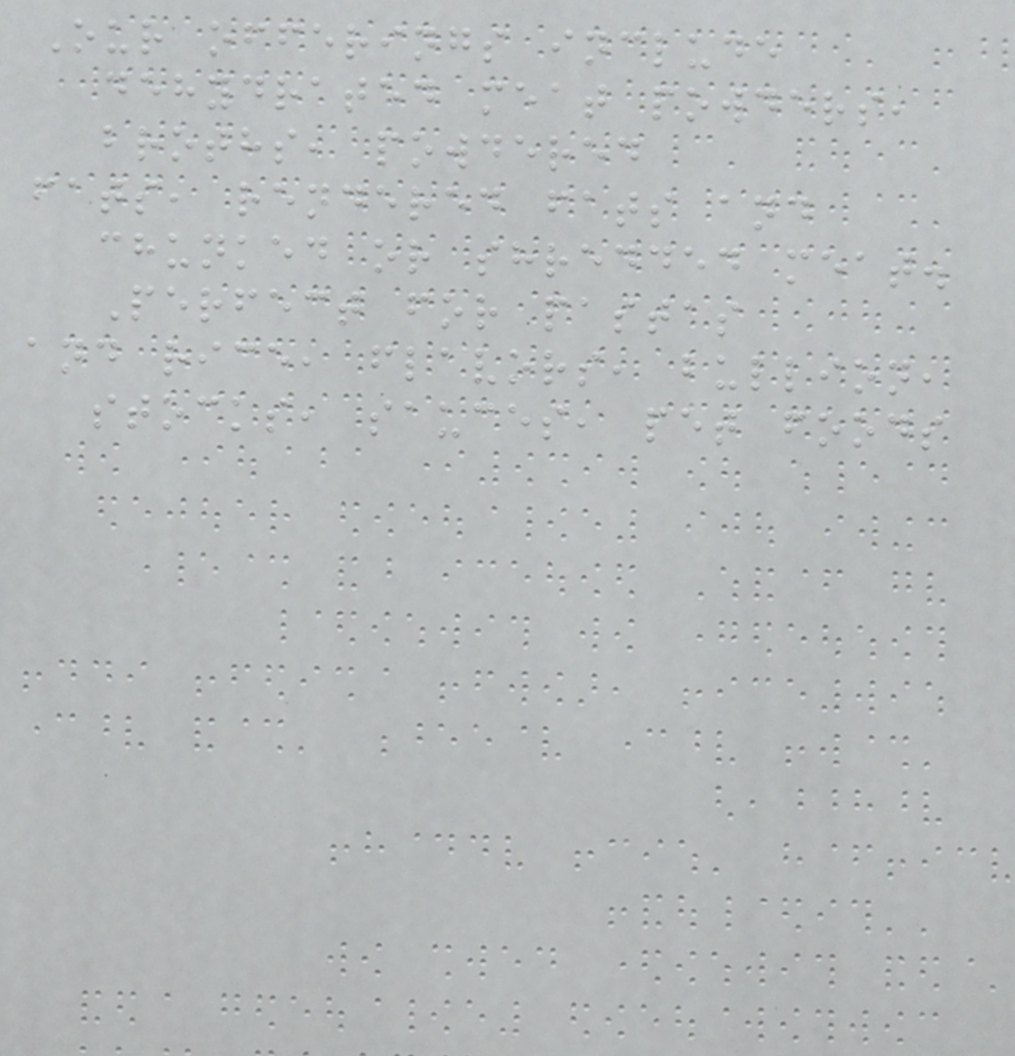Our offerings include
dehydrated meat powders,
broths, powdered
fats, rendered fats and
chunked or shredded meat.
Perfect for pastas
and rice, flavors, bullion,
stocks, sauces, pet foods
